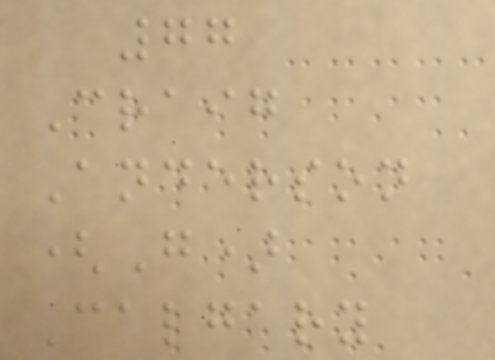77
Craig
Anderson
(G)
Calgary
